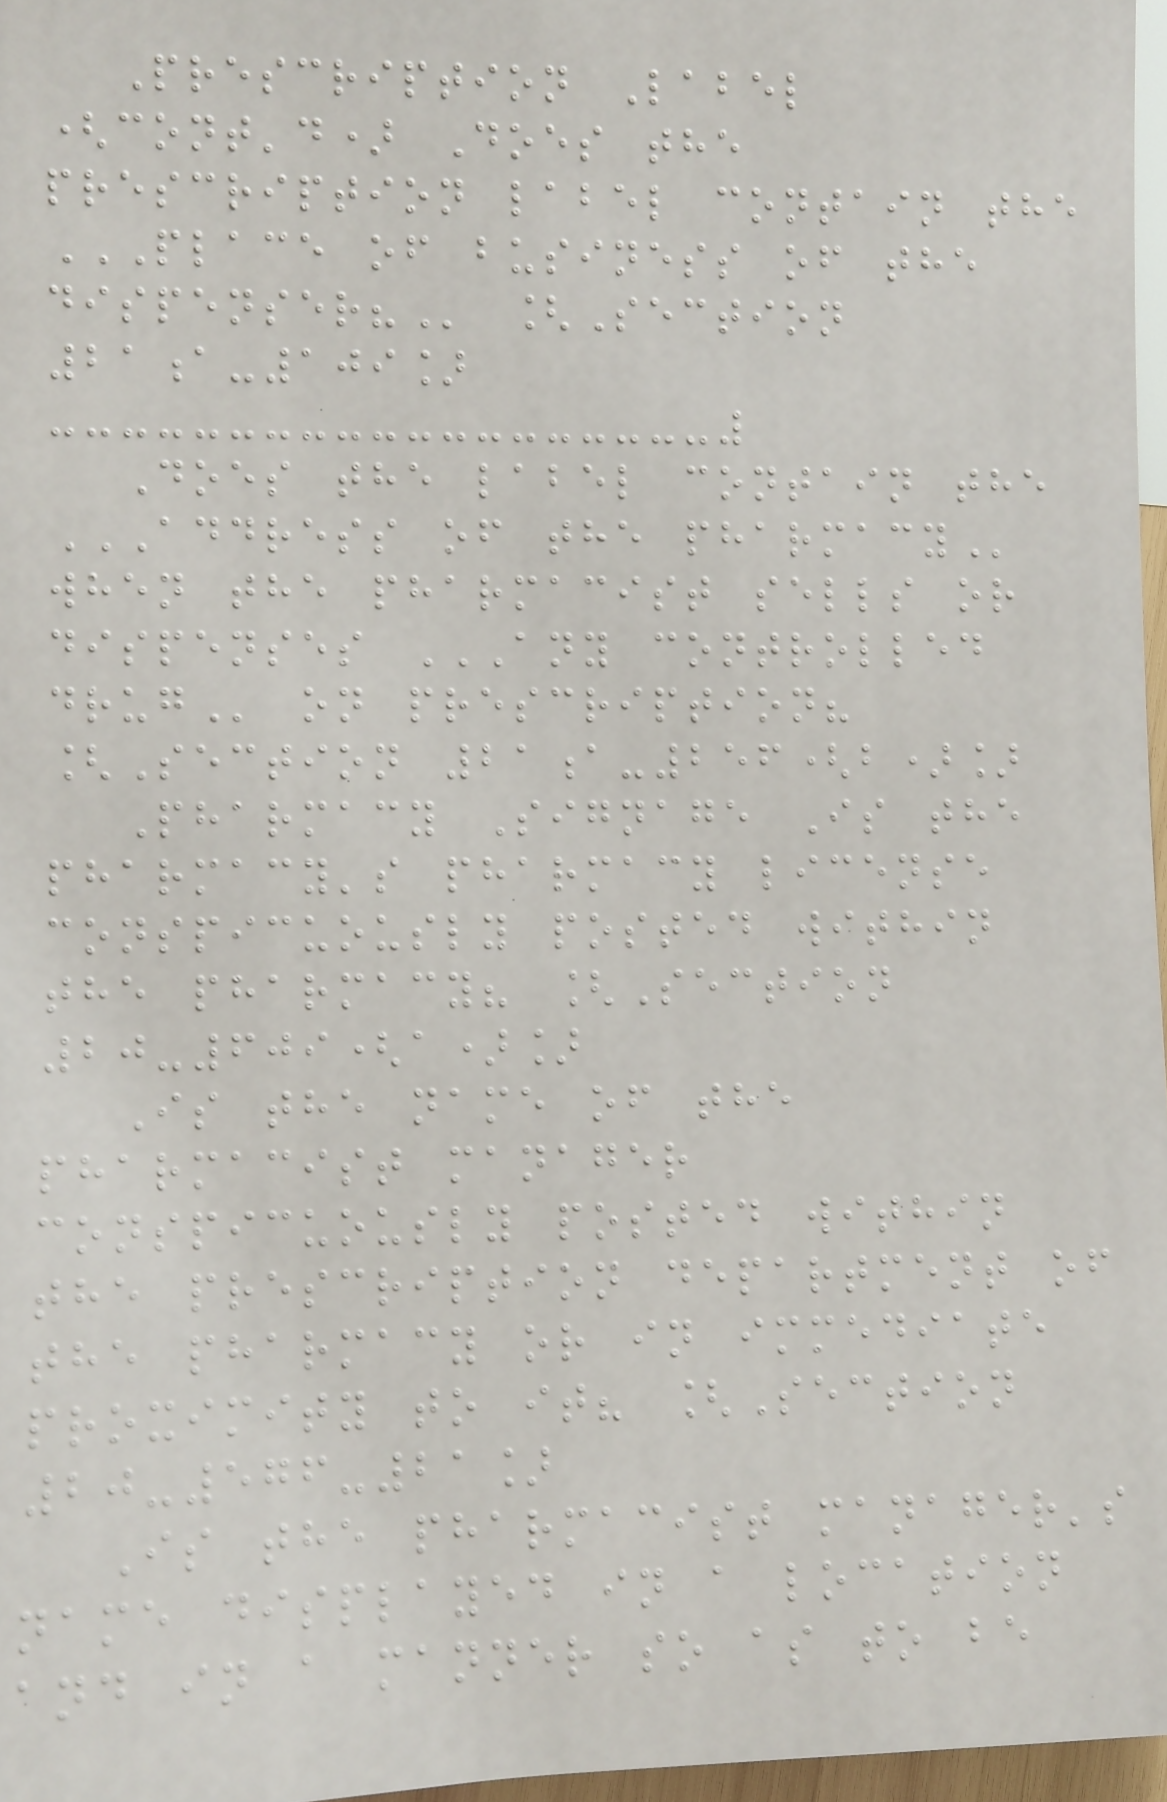Prescription Label
(cont'd) Does the
prescription label contain the
PLACE OF BUSINESS OF THE
DISPENSER? [Section
21a-109]
Does the label contain the
ADDRESS OF THE PHARMACY
when the pharmacist sells or
dispenses ANY CONTROLLED
DRUG on prescription?
[Section 21a-256(b)]
Pharmacy Signage Is the
pharmacy's pharmacy license
conspicuously posted within
the pharmacy? [Section
20-609(a)]
Is the name of the
pharmacist manager
conspicuously posted within
the prescription department of
the pharmacy or in immediate
proximity to it? [Section
20-576-21]
Is the pharmacist manager's
name displayed in a location
and in a manner so as to be
